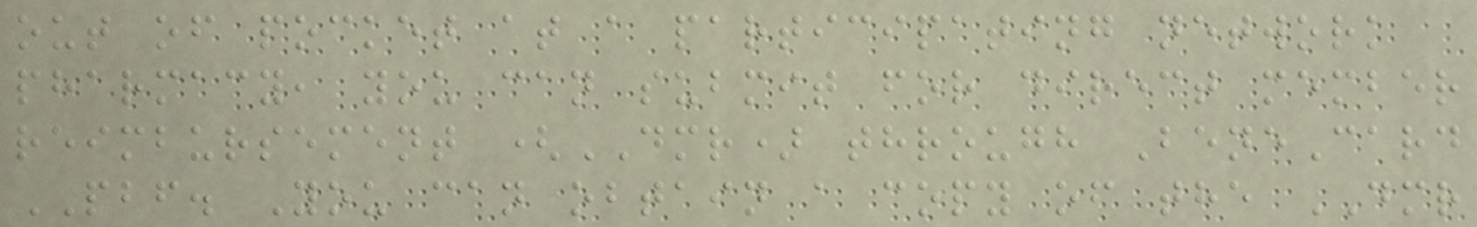out of pocket at a participating network
pharmacy, you can submit for direct member
reimbursement (DMR) through BeneCard
PBF. You can obtain a copy of the DMR
